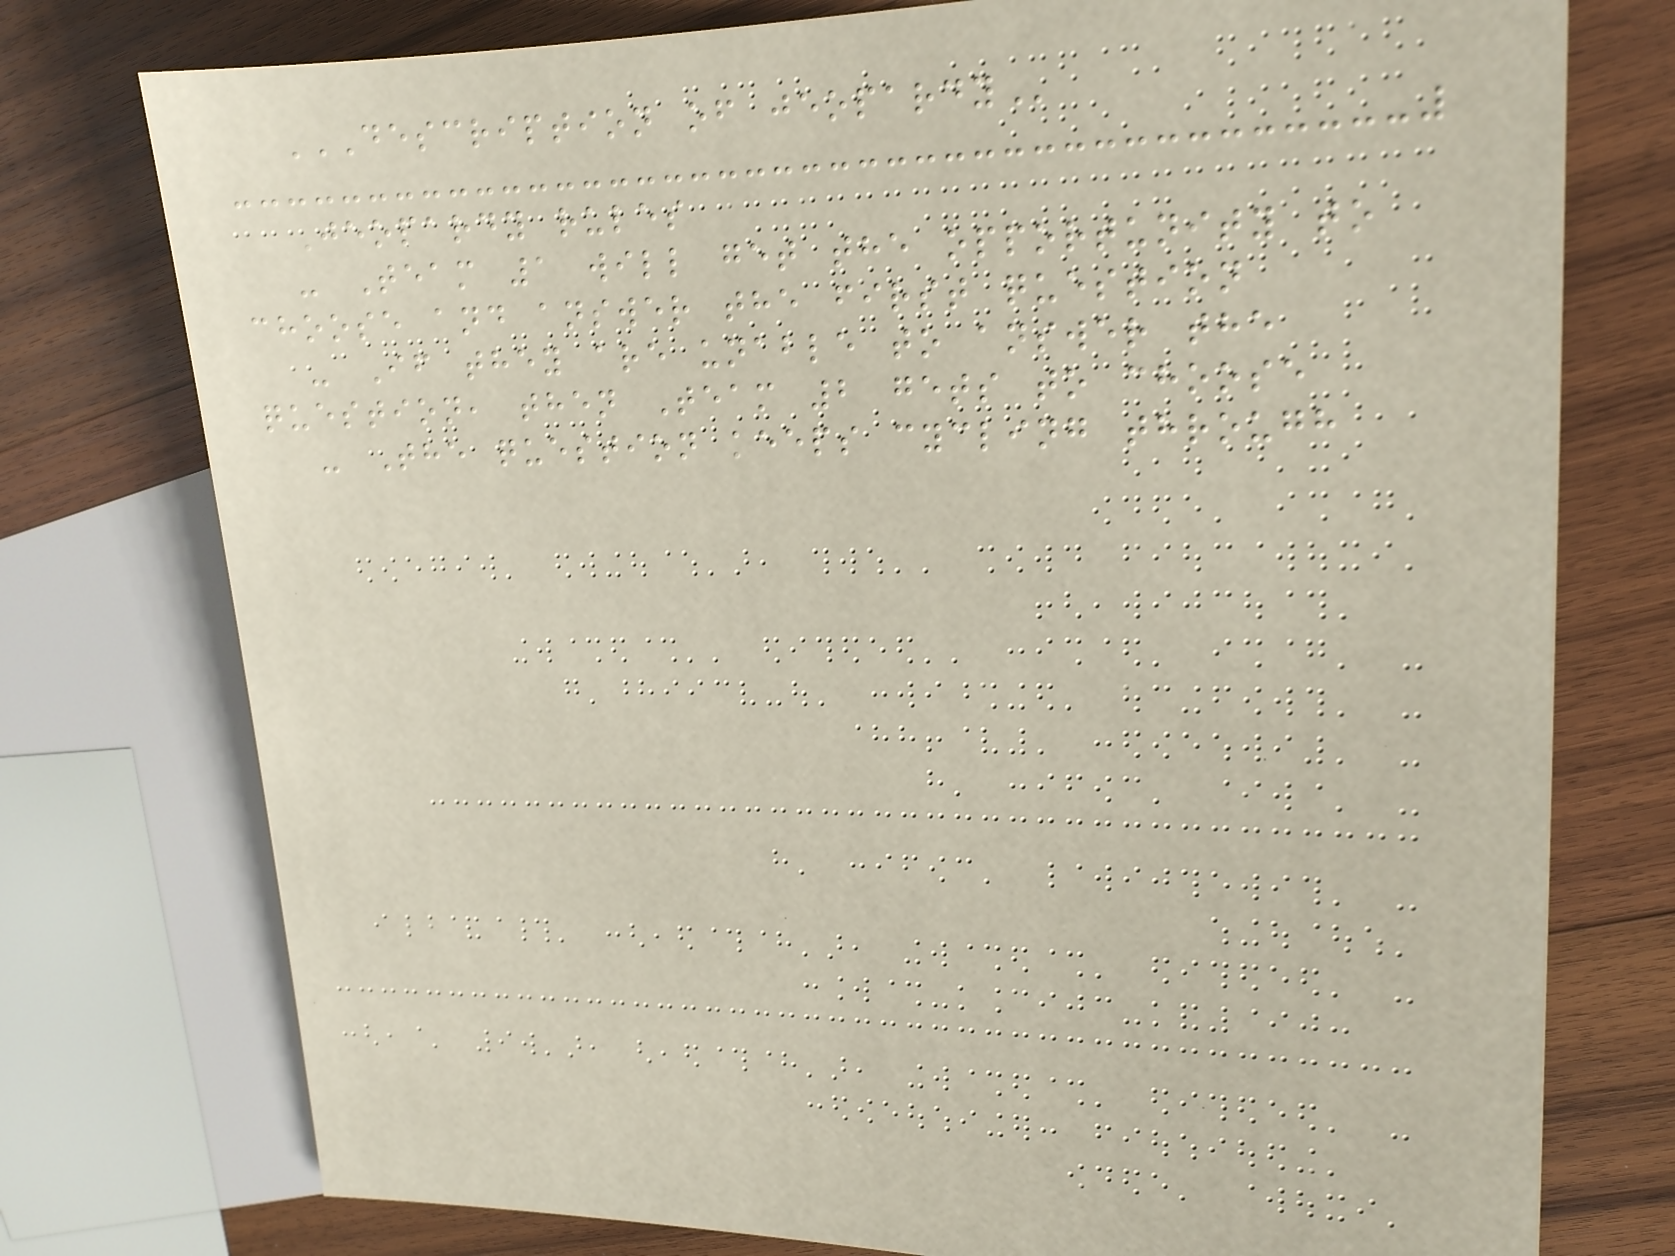DESCRIPTION OF JEOPARDY
Jeopardy rules
- Team 1 will get the opportunity to
choose and answer the first question
- If they are unable to answer the
question, then Team 2 gets to choose
- The question keeps cycling through
